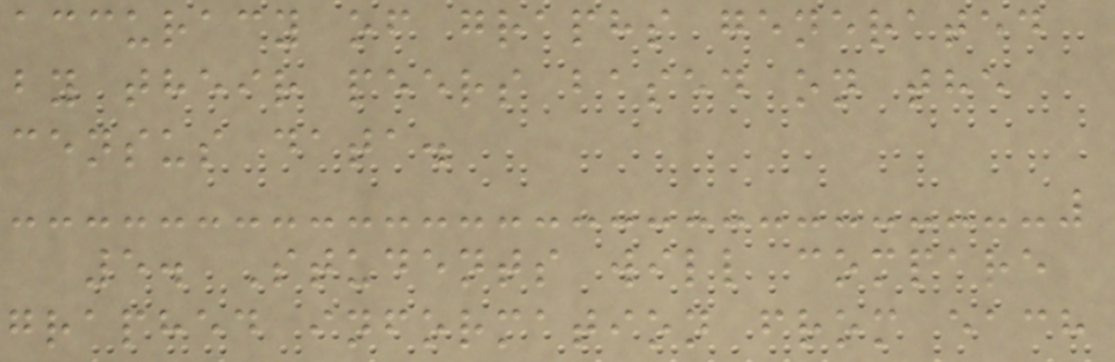accuracy of graphs generated
by their peers based on the
census data.
5. Students will compare
graphed information from each
